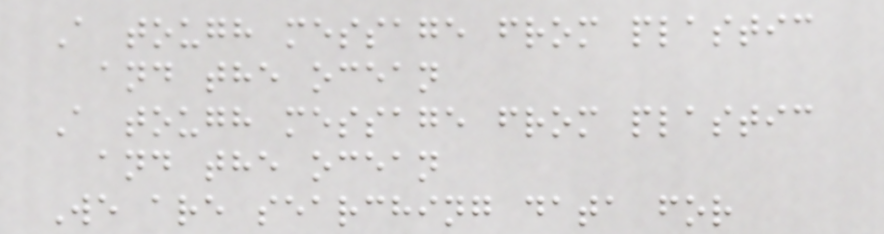A tough message from plastic
and the ocean
A tough message from plastic
and the ocean
We are searching data for
